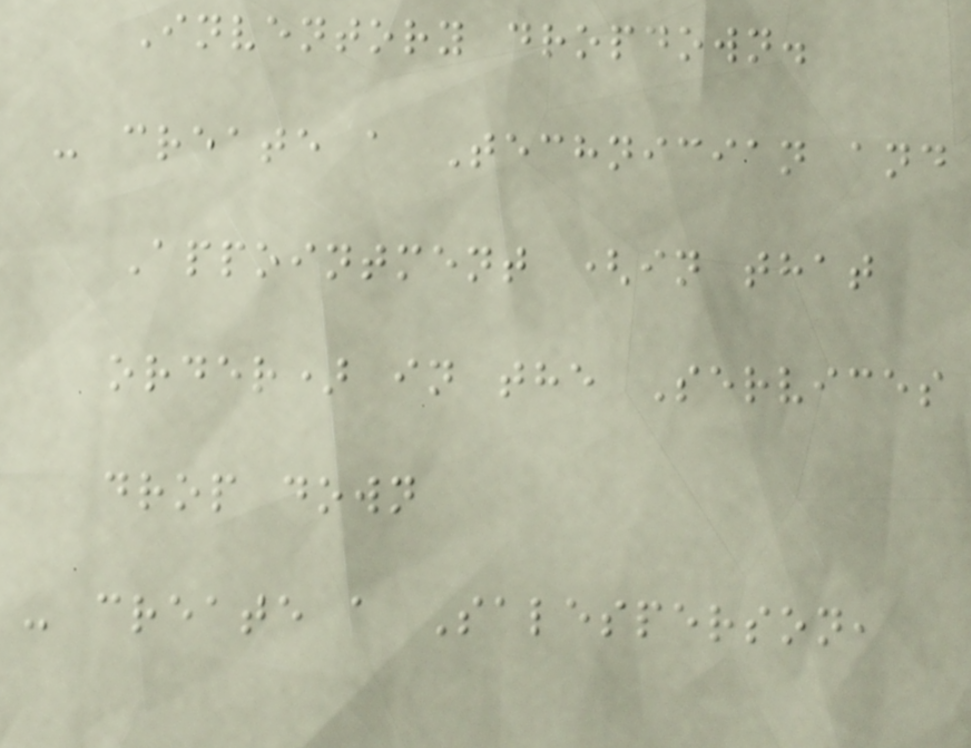Inventory dropdown.
- create a Technician and
Appointment (in that
order) in the Services
drop down
- create a Salesperson,
